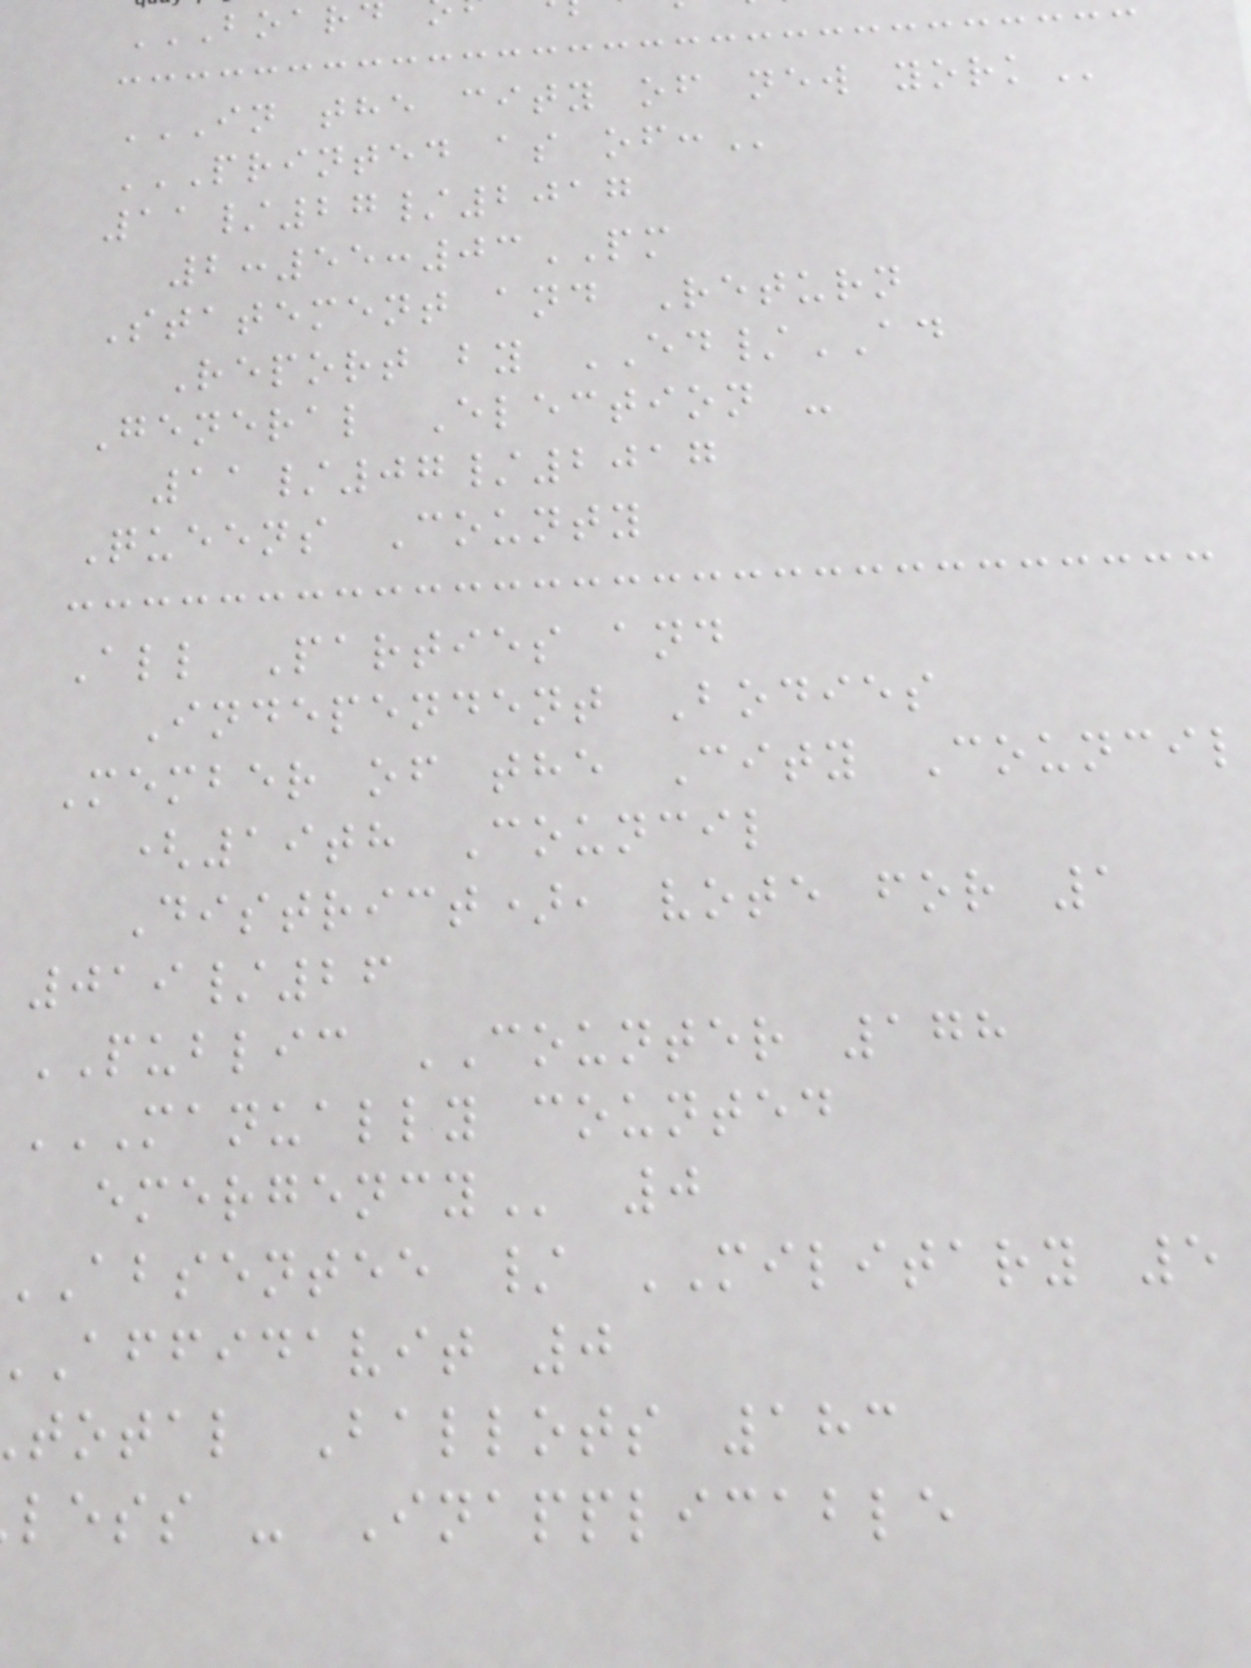IN THE CITY OF NEW YORK
PRINTED AS OF:
11/27/2017
2:55:03PM
Statement and Return
Report by ED/AD
General Election -
11/07/2017
Queens County
All Parties and
Independent Bodies
Member of the City Council
(19th Council
District), vote for 1
019/26
PUBLIC COUNTER 178
MANUALLY COUNTED
absentee / MILITARY 5
affidavit 0
total Ballots 183
less - Inapplicable
